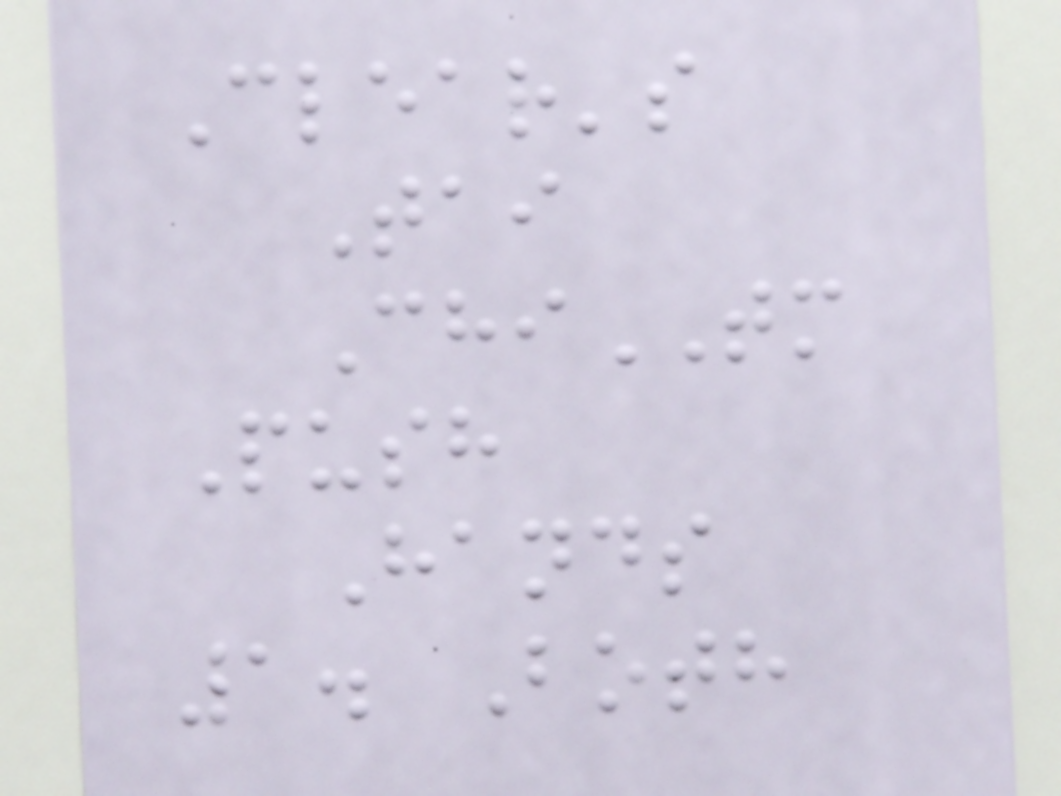Clear's
Tai
ChiTM
Push
Hands
1. Both
